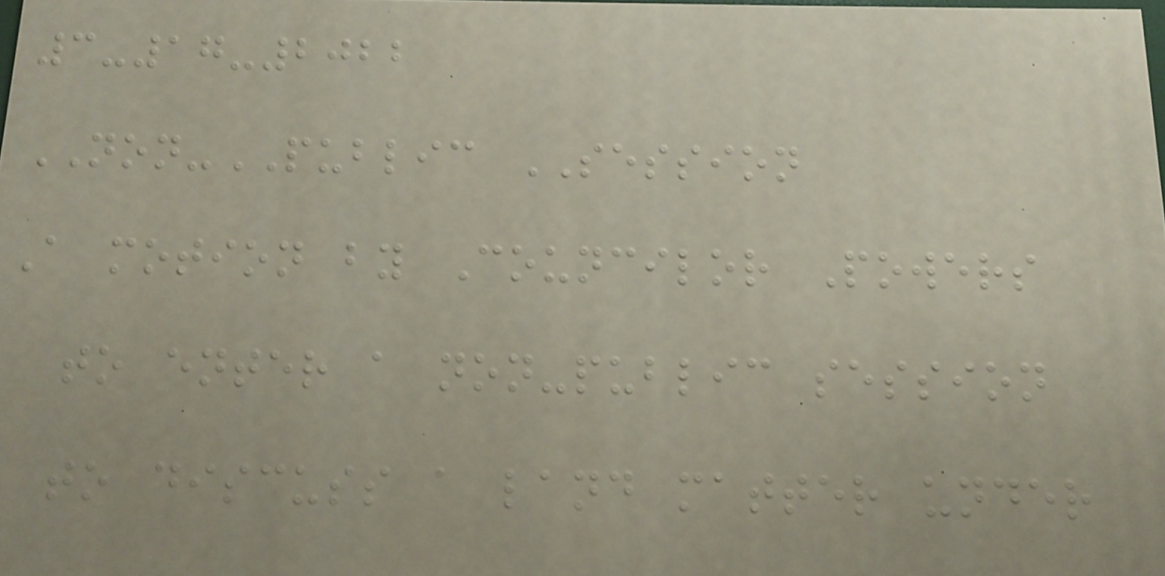3-17-2022
NON-PUBLIC SESSION
A motion by Councilor Powers
to enter a non-public session
to discuss a land matter under
